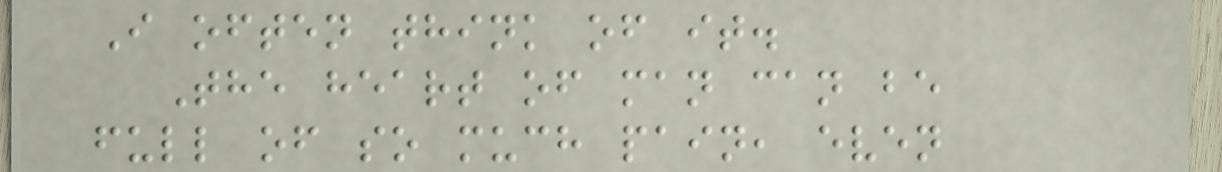I often think of it.
The heart of man can be
full of so much pain, even
